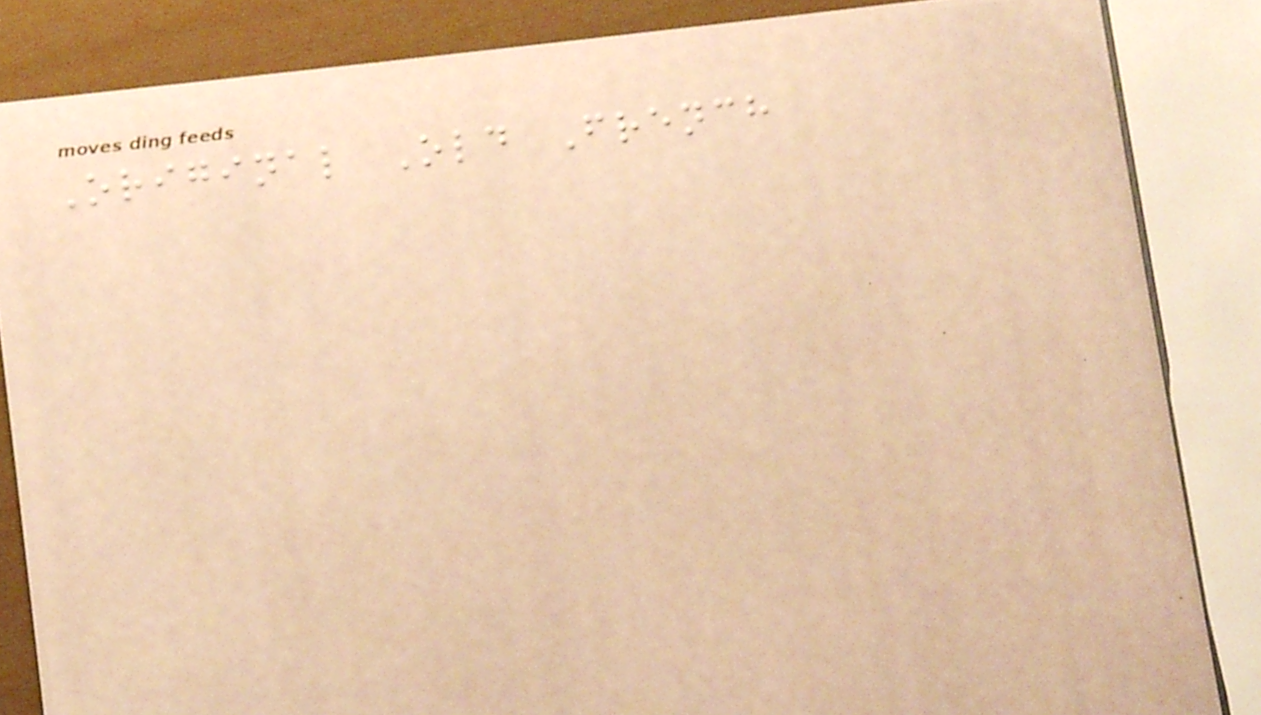Original Old French
